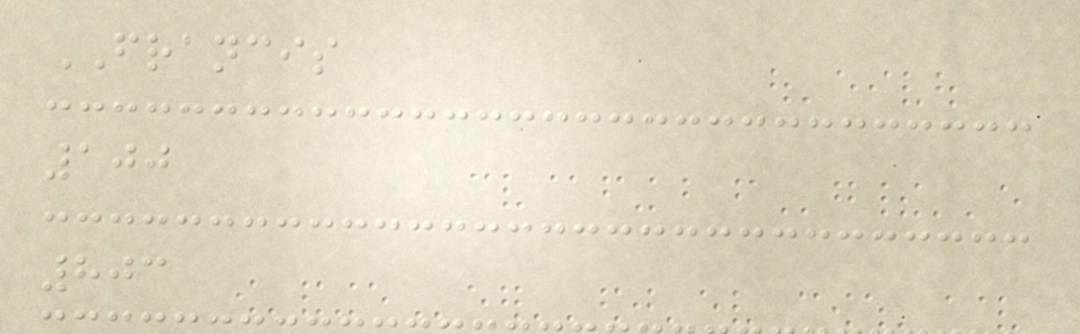FRANCIS
100
803
